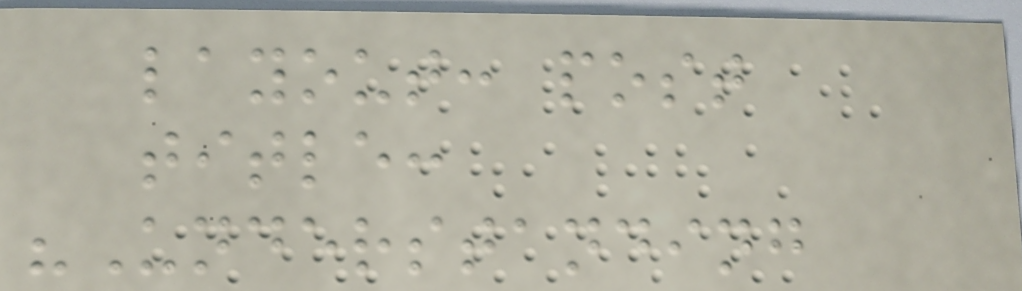layout: post
title:
"Understanding
